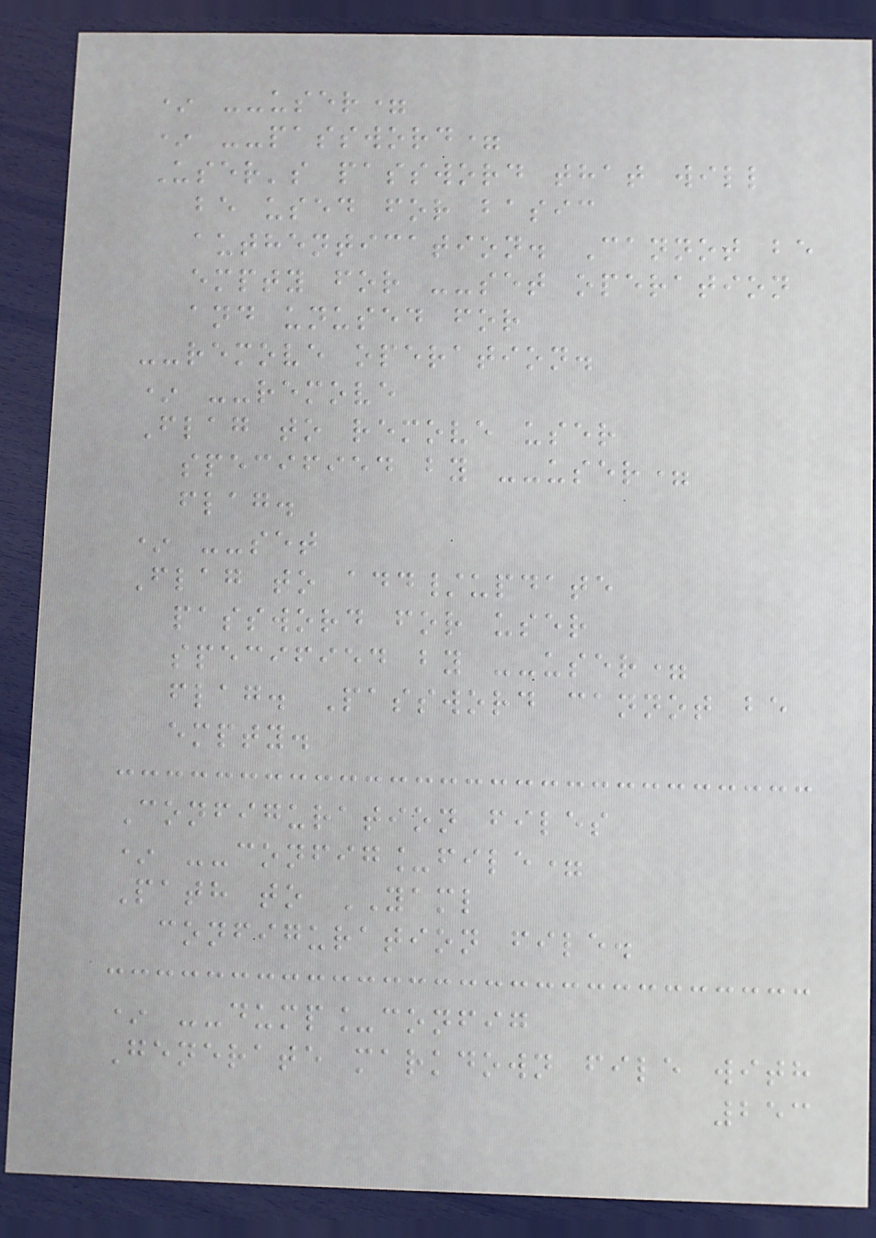* --user=
* --password=
User's password that will
be used for basic
authentication. Cannot be
empty for --set operation
and unused for
--remove operation.
* --remove
Flag to remove user
specified by --user=
flag.
* --set
Flag to add/update
password for user
specified by --user=
flag. Password cannot be
empty.
Configuration files
* --config_file=
Path to YAML
configuration file.
* --dump_config
Generate markdown file with
253
